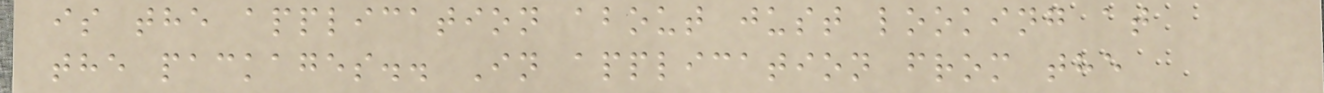is the application about just looking at
the packages.. In application from the
